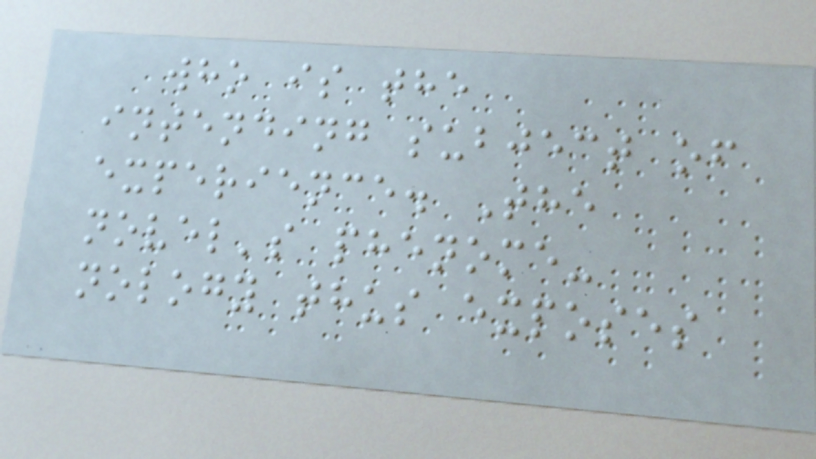who is the
intending subject of
experience. The
novel's phenome-
nology thus exposes
